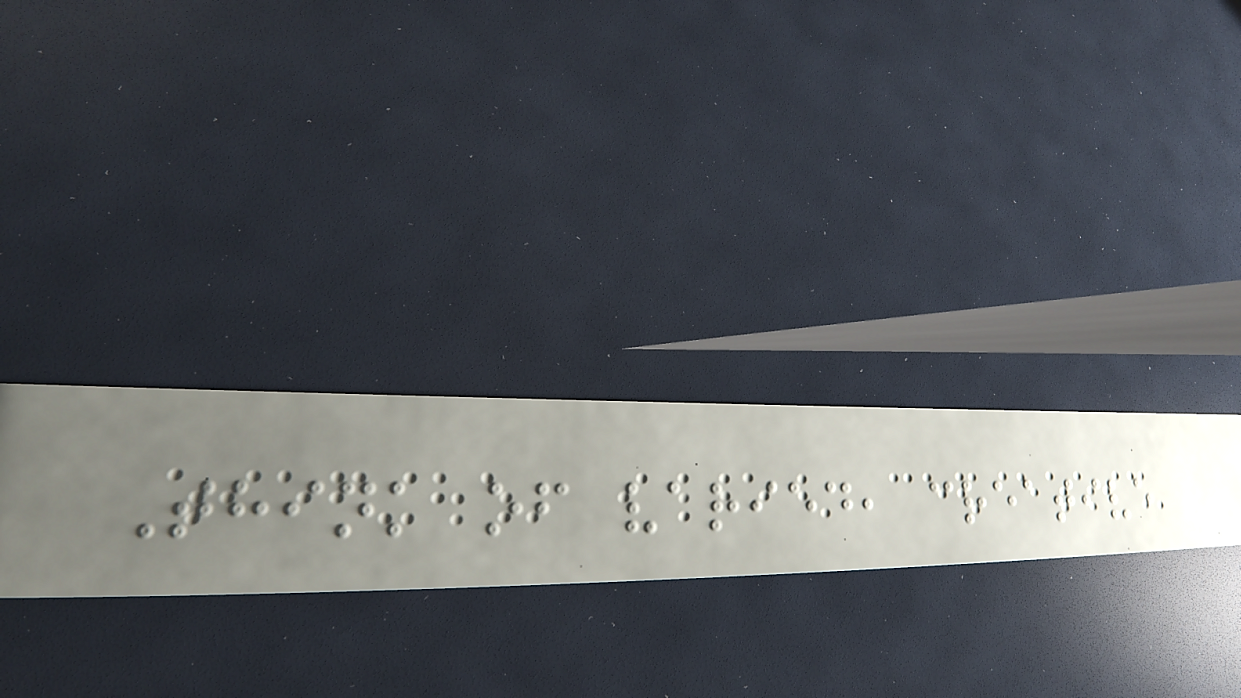Think of varied, creative
